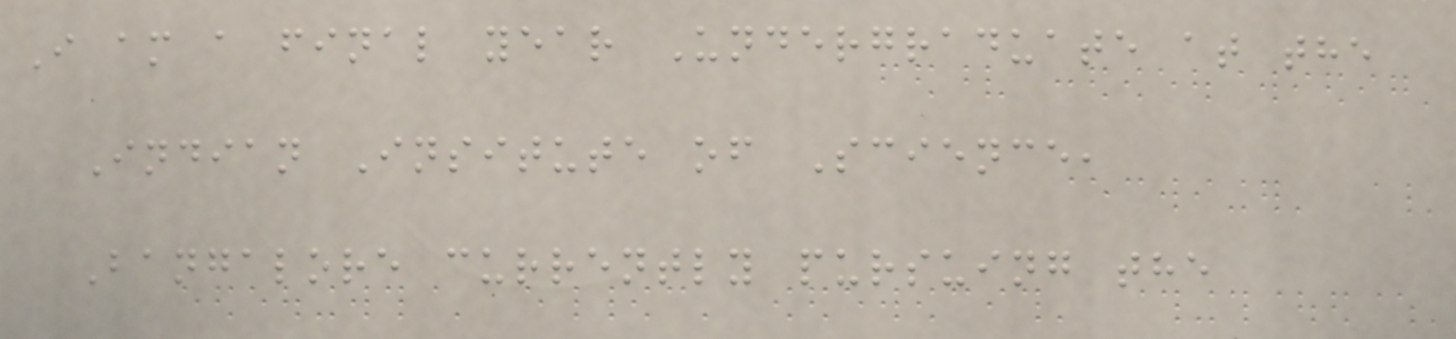I am a final year Undergraduate at the
Indian Insitute of Science,
Bangalore currently pursuing the
